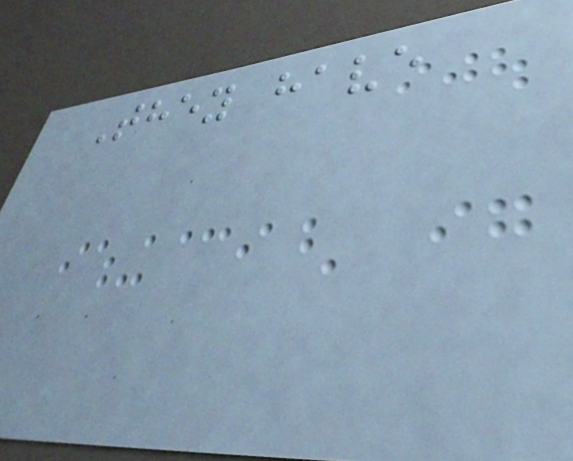They have
